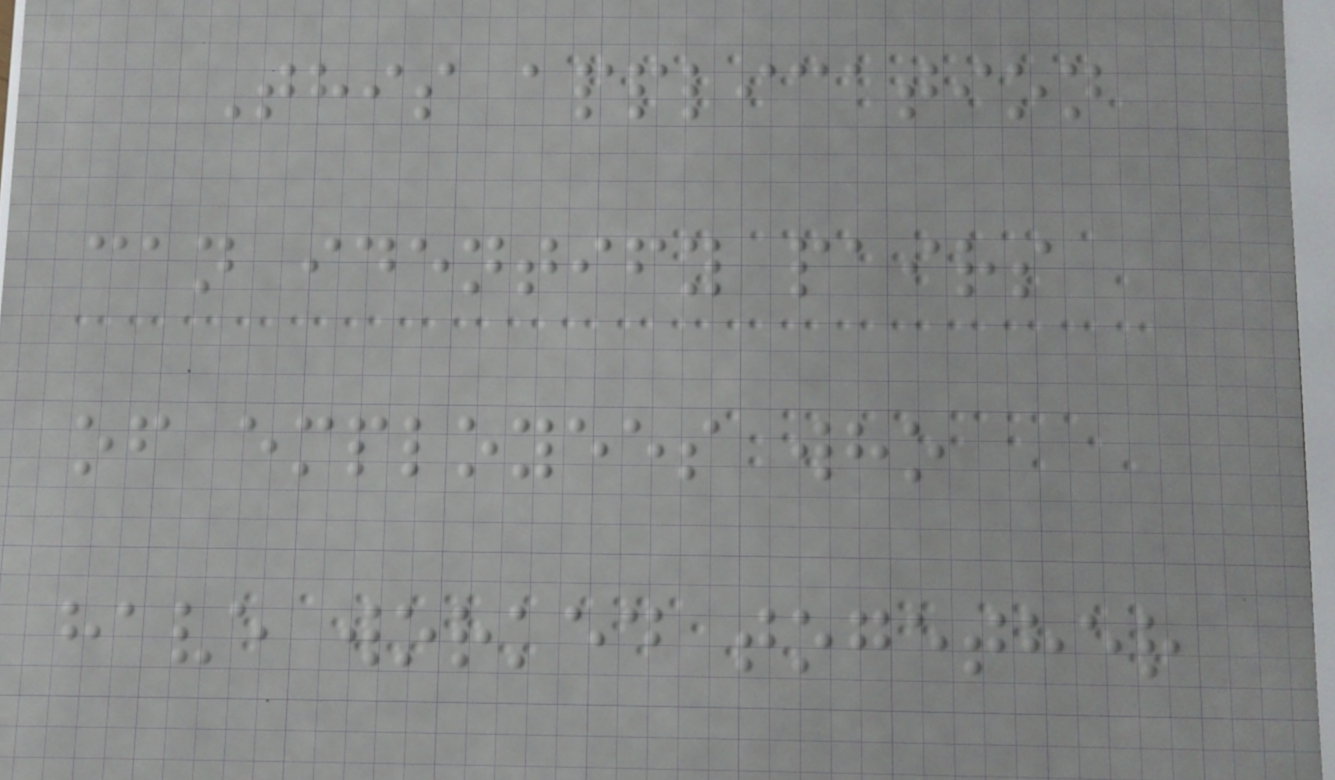This application
can identify pairs
of employees who
have worked together
